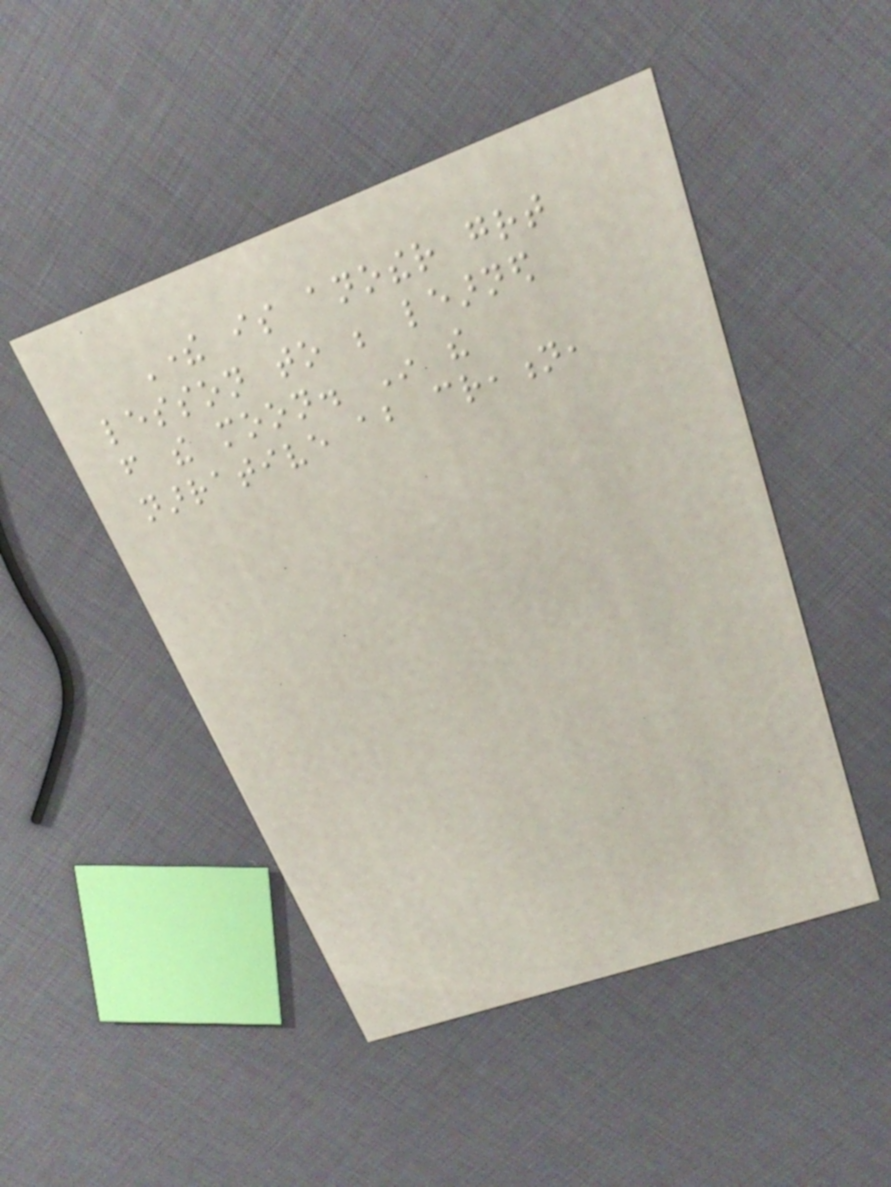There is another great
lesson to be learned
from the moon. In the
narrative about creation,
